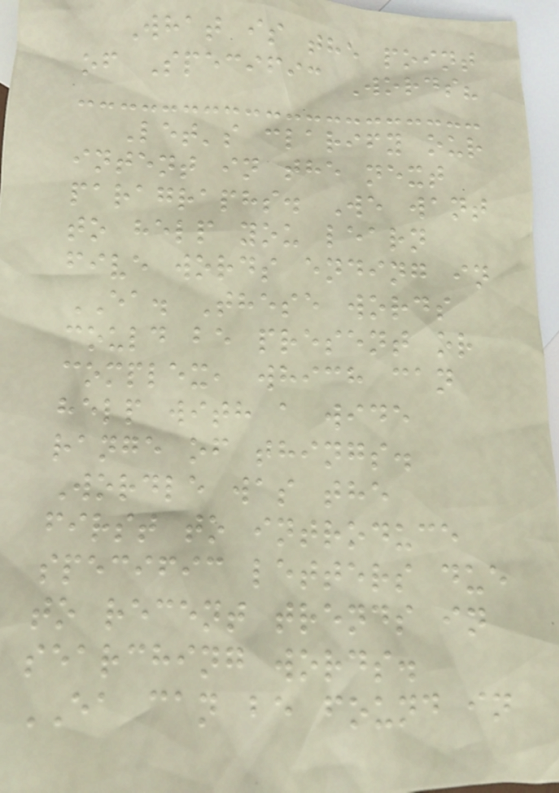What is the point
of Specific Words?
Let's clarify our
intent in the next
paragraphs. We want
to help you learn
five words ending in
EA. These words
could be present or
complex, which can
help with a wide
range of things.
Wordle was the
first to introduce
specific letters due
to recent trends in
searching words.
EA can be found in
